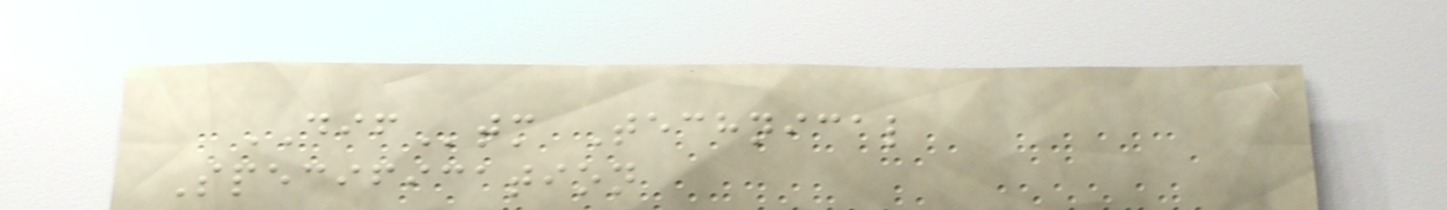DIFtm Technical
Specification
